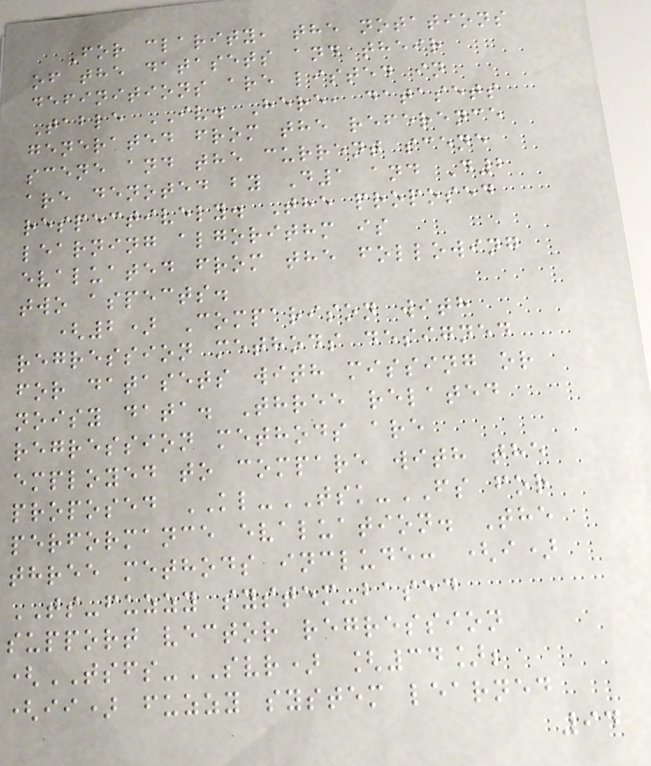For clarity, the notations
of the datasets and their
definitions are listed in
Table IV. Here, datasets
generated from the reference
scene and the current scene
are denoted by D1 and D2
respectively. The proposed
learning algorithm is
evaluated from the following
two aspects.
(2) Comparison with
regression methods designed
for datasets with missing or
noisy data. Three related
regression methods are
employed to compare with the
proposed KL-TSK-FS for
performance evaluation. The
three methods include: (i)
TS-fuzzy system-based
support vector regression
(TSFS-SVR) [34];
(ii) fuzzy system learned
94
